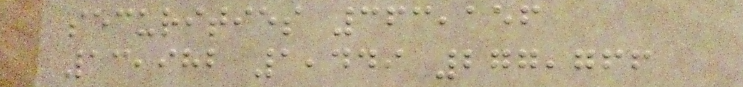securities 363,156
13,982 1,449 277,766
